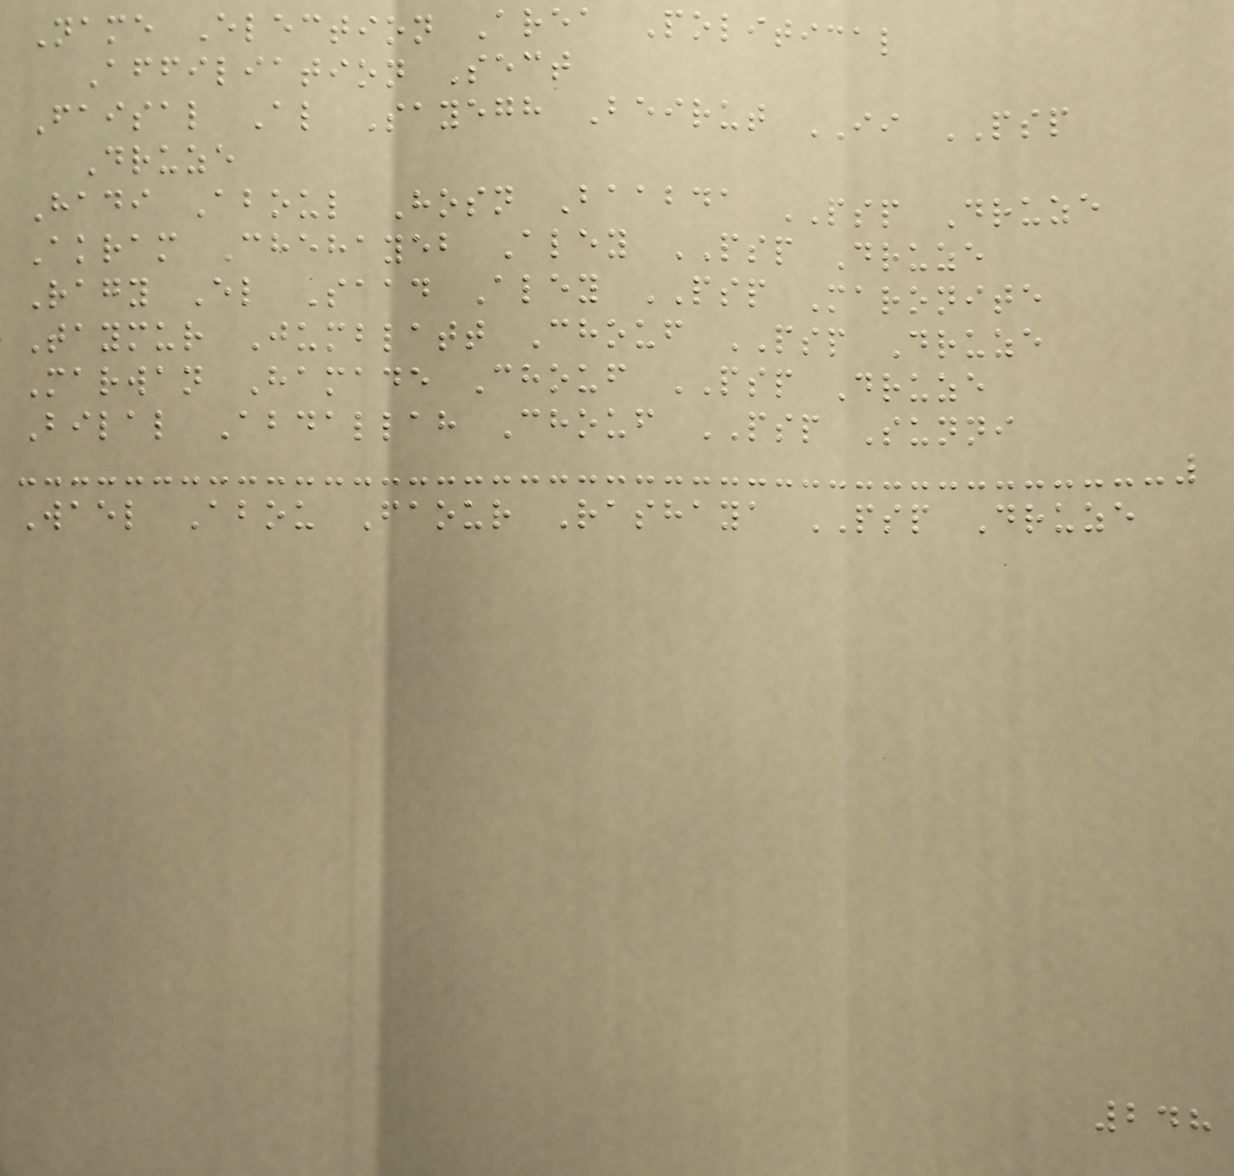Name Election Area Political
Affiliation Sect
Faisal Al Sayegh Beirut II PSP
Druze
Hadi Aboul Hosn Baabda PSP Druze
Akram Chehayeb Aley PSP Druze
Ragy El Saad Aley PSP Maronite
Taymur Jumblatt Chouf PSP Druze
Marwan Hamade Chouf PSP Druze
Bilal Abdallah Chouf PSP Sunni
Wael Abou Faour Rashaya PSP Druze
248
